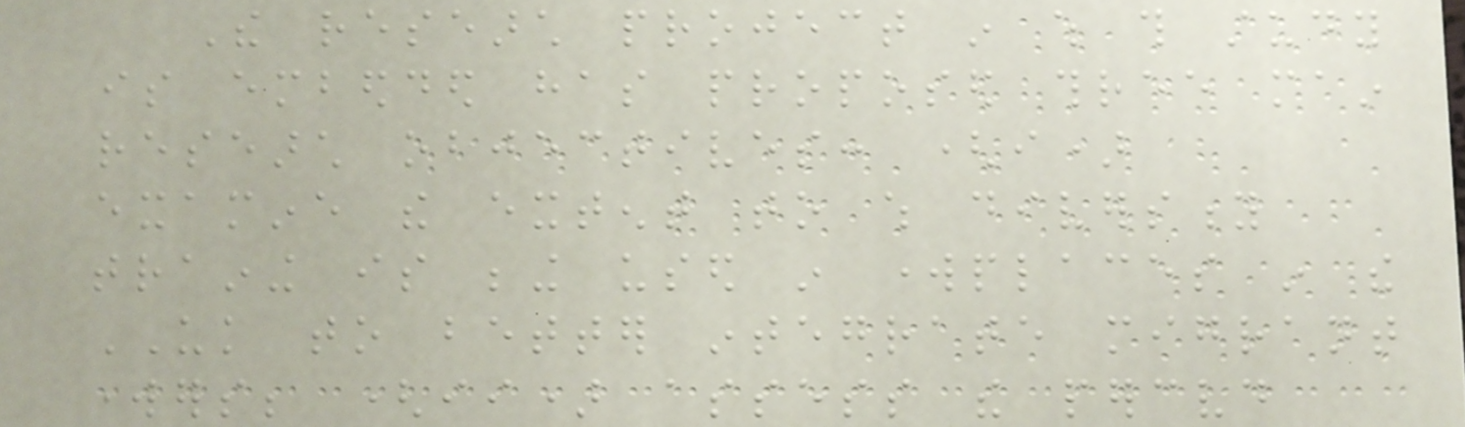The research project in which this study
is embedded has proposed three main
research objectives: (i)
examine the extent to which diversity
training is being used in workplaces in the
UK to better integrate migrant
workers; (ii) assess the perceived
